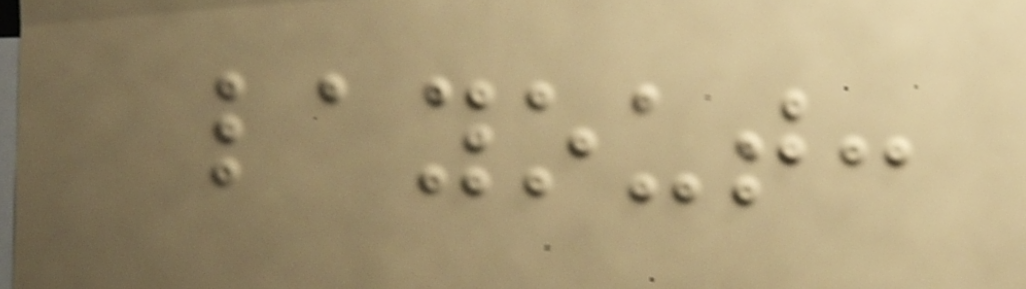layout:
